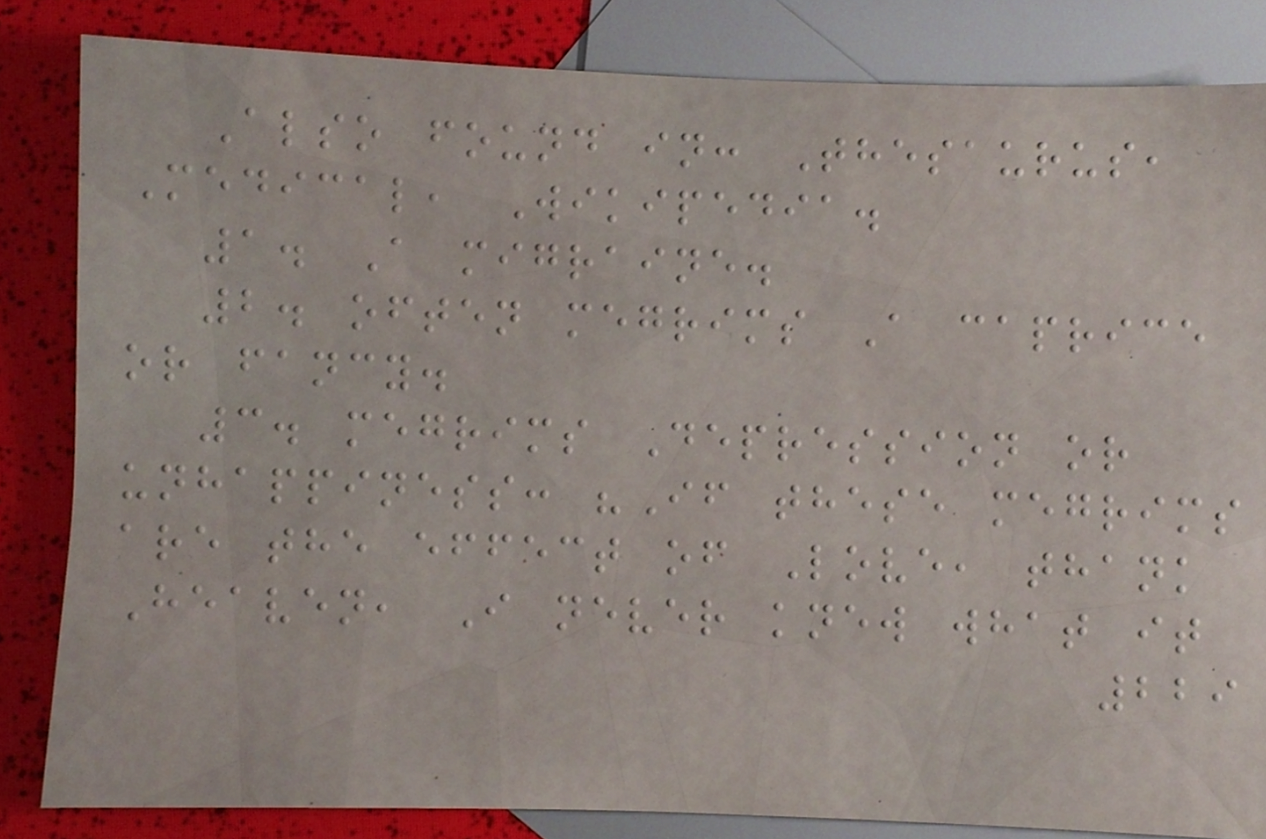Also found in: Thesaurus,
Medical, Wikipedia.
1. A migraine.
2. often megrims A caprice
or fancy.
3. megrims Depression or
unhappiness: "If these megrims
are the effect of Love, thank
Heaven, I never knew what it
229
